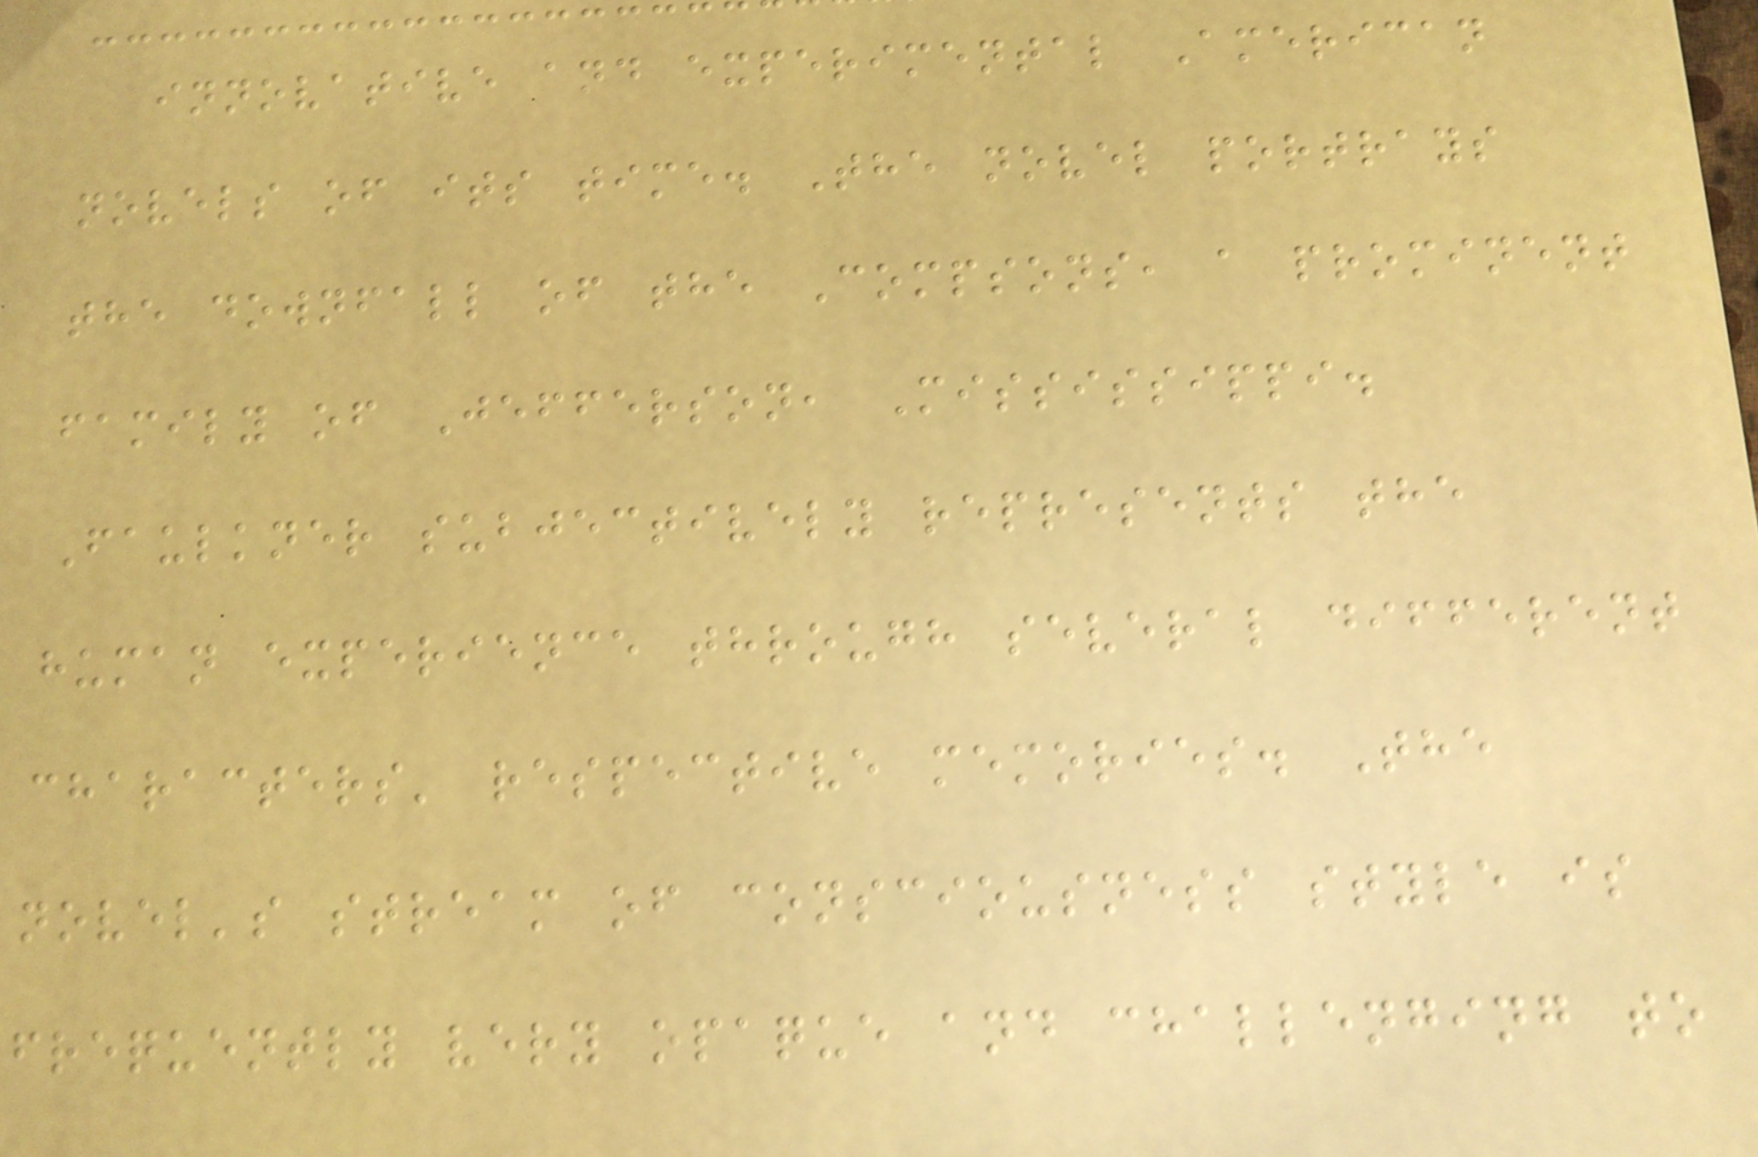innovative and experimental American
novels of its time. The novel portrays
the downfall of the Compsons, a prominent
family of Jefferson, Mississippi.
Faulkner subjectively represents the
human experience through several different
characters' respective memories. The
novel's stream of consciousness style is
frequently very opaque and challenging to
